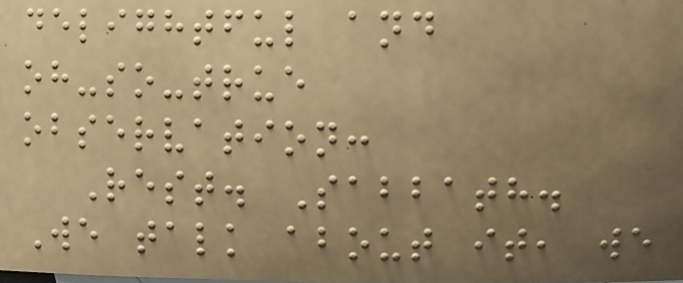delightful and
oh-so-true
observation:
Rest. Sabbath.
We talk about it, we
